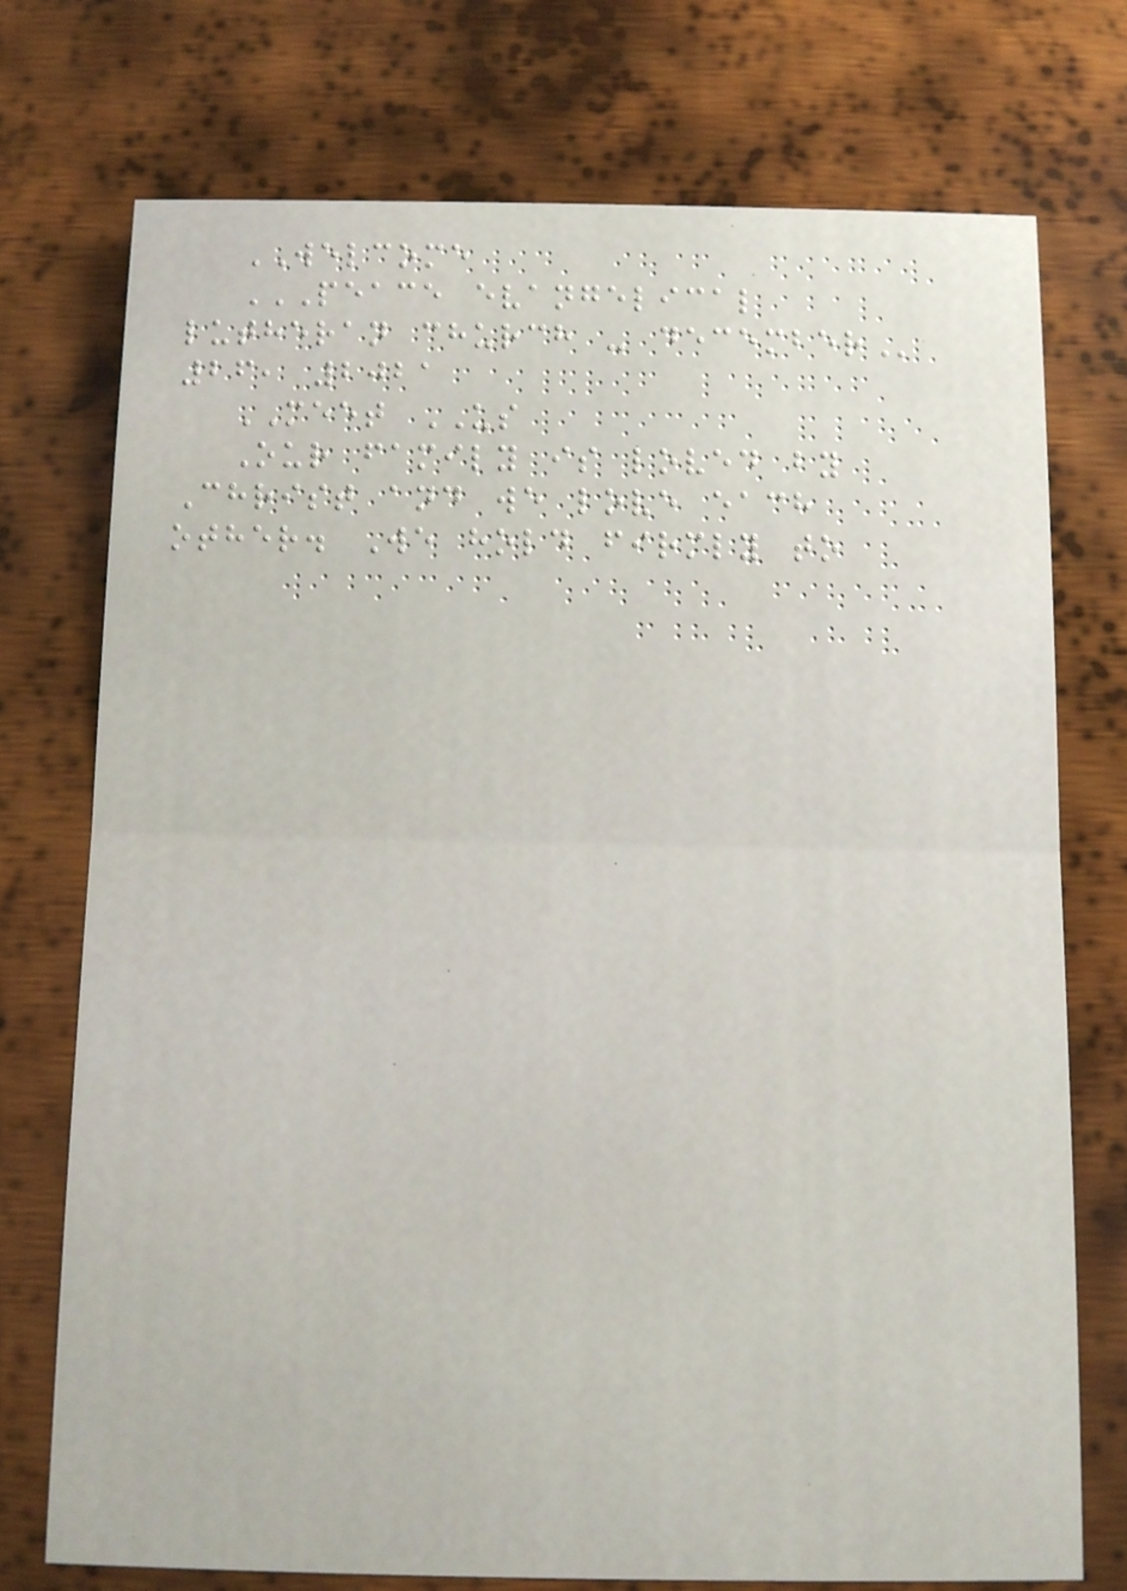WELCOME
PEACE EVANGELICAL
LUTHERAN CHURCH - DECEMBER
26, 2021
MEET US
Our family is loved by
Christ and we love each
other. We hold firmly to
